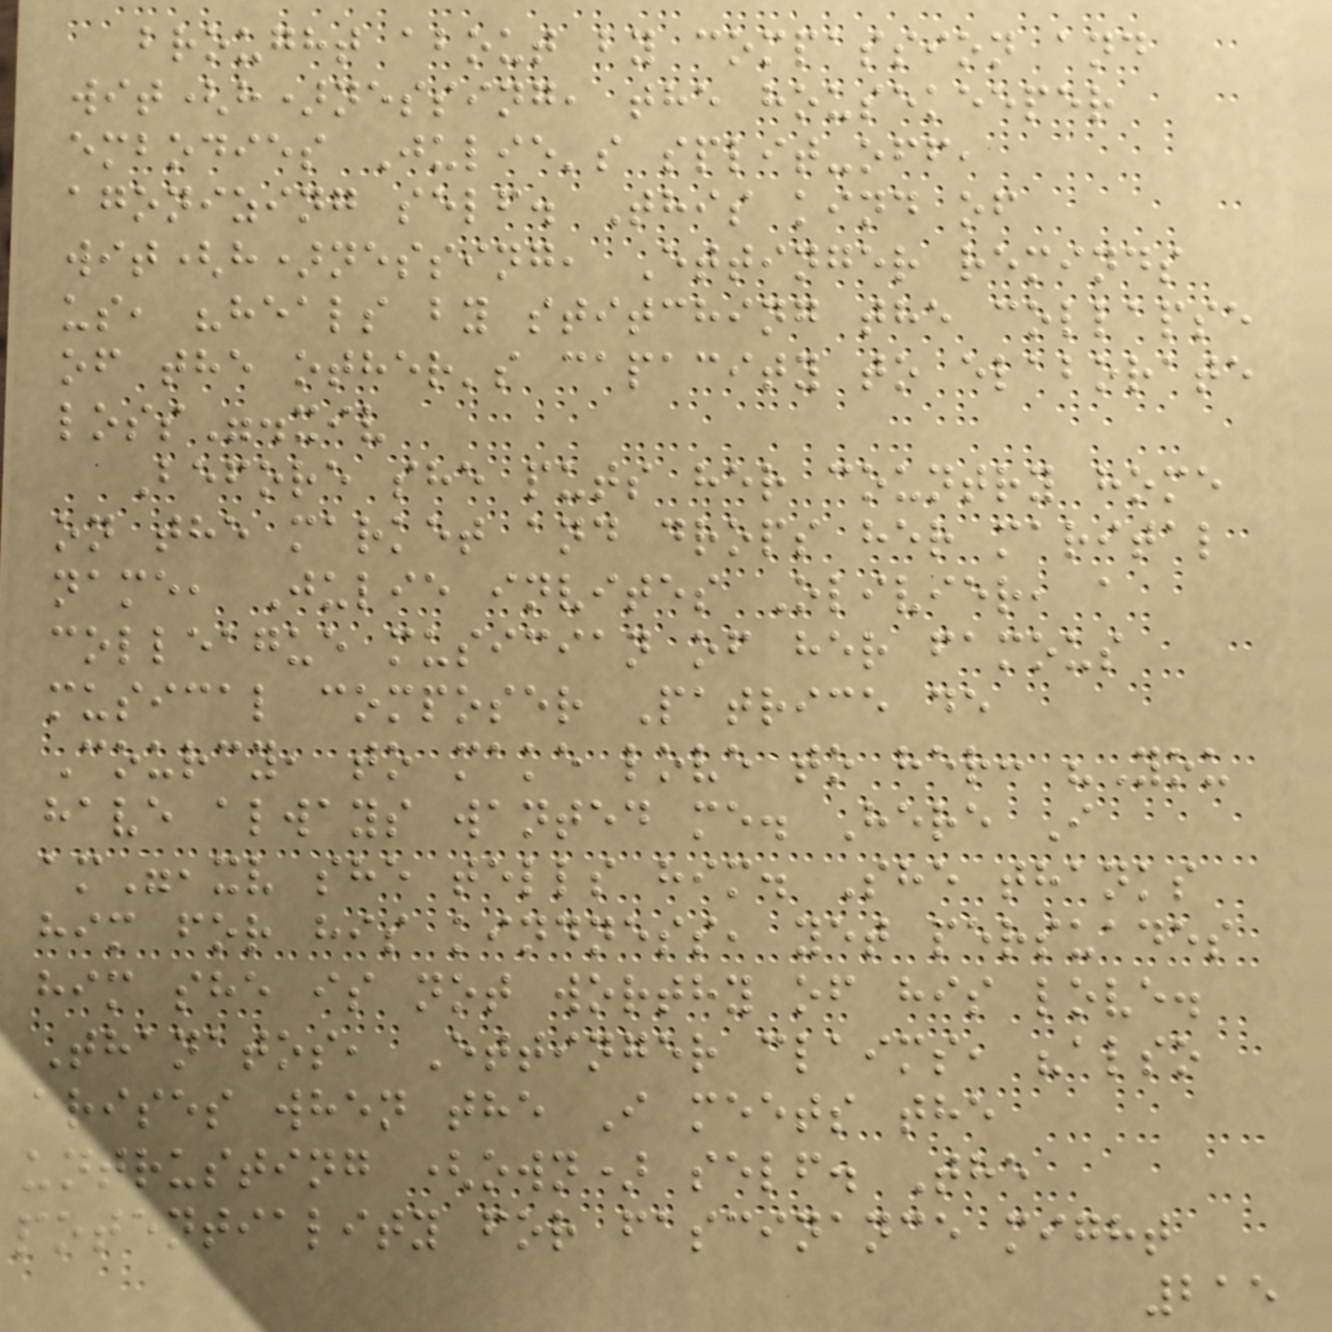brought about by compassion and
wit(h)nessing, the housekeeper
embodies Julie's split-off,
agonizing self. This kind of
wit(h)nessing, Ettinger reminds
us, "heals by stitching the collapse
of the other's capacity to elaborate
loss".xiv
Before she puts her country home
on the market and drops her marital
name, Julie invites Olivier, a
colleague musician of her famous
musical composer Patrice de
Courcy, to make love to her: "You
have always wanted me. Here I
am",xv she tells him. She thanks
him for his kindness, yet persuades
him she is not worthy of his love.
Thanatos, Ettinger claims, "also
arises when the I meets the
untrusting (own) self. The
potentiality for fascinance might
215
